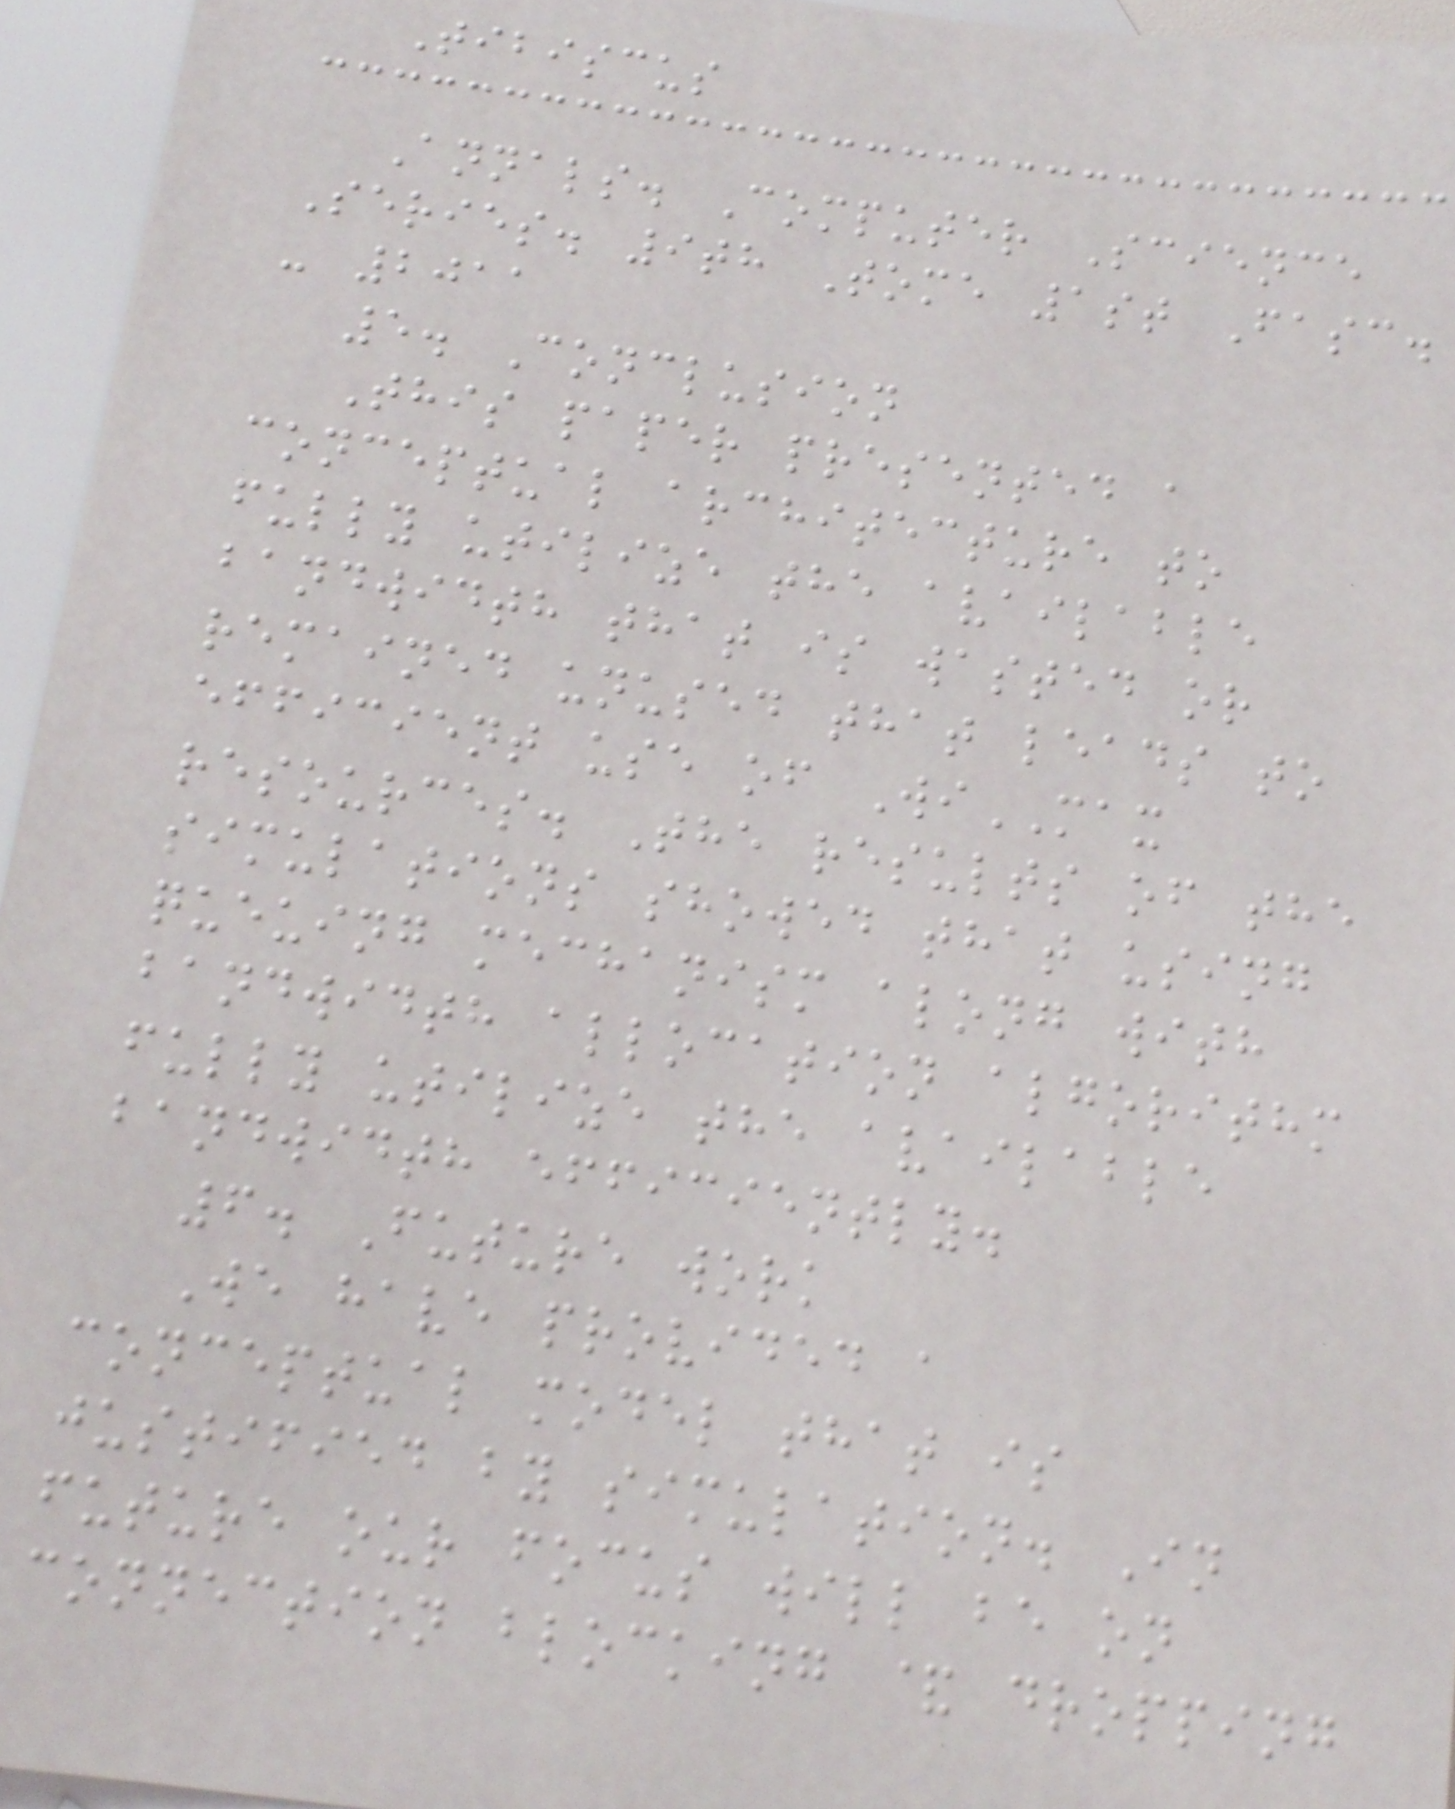Tibiscus
Annals. Computer Science
Series. 9th Tome 1st Fasc.
- 2011
5. Conclusion
This paper presented a
conceptual architecture to
fully utilize the available
bandwidth that is wasted or
remained unused that leads to
efficient use of WiMAX
resources. The results of the
simulations showed that using
queuing mechanism along with
bandwidth allocation algorithm
fully utilize the available
bandwidth efficiently.
6. Future work
We have provided a
conceptual model that is
justified by simulation. In
future our focus will be on
connection blocking & dropping
